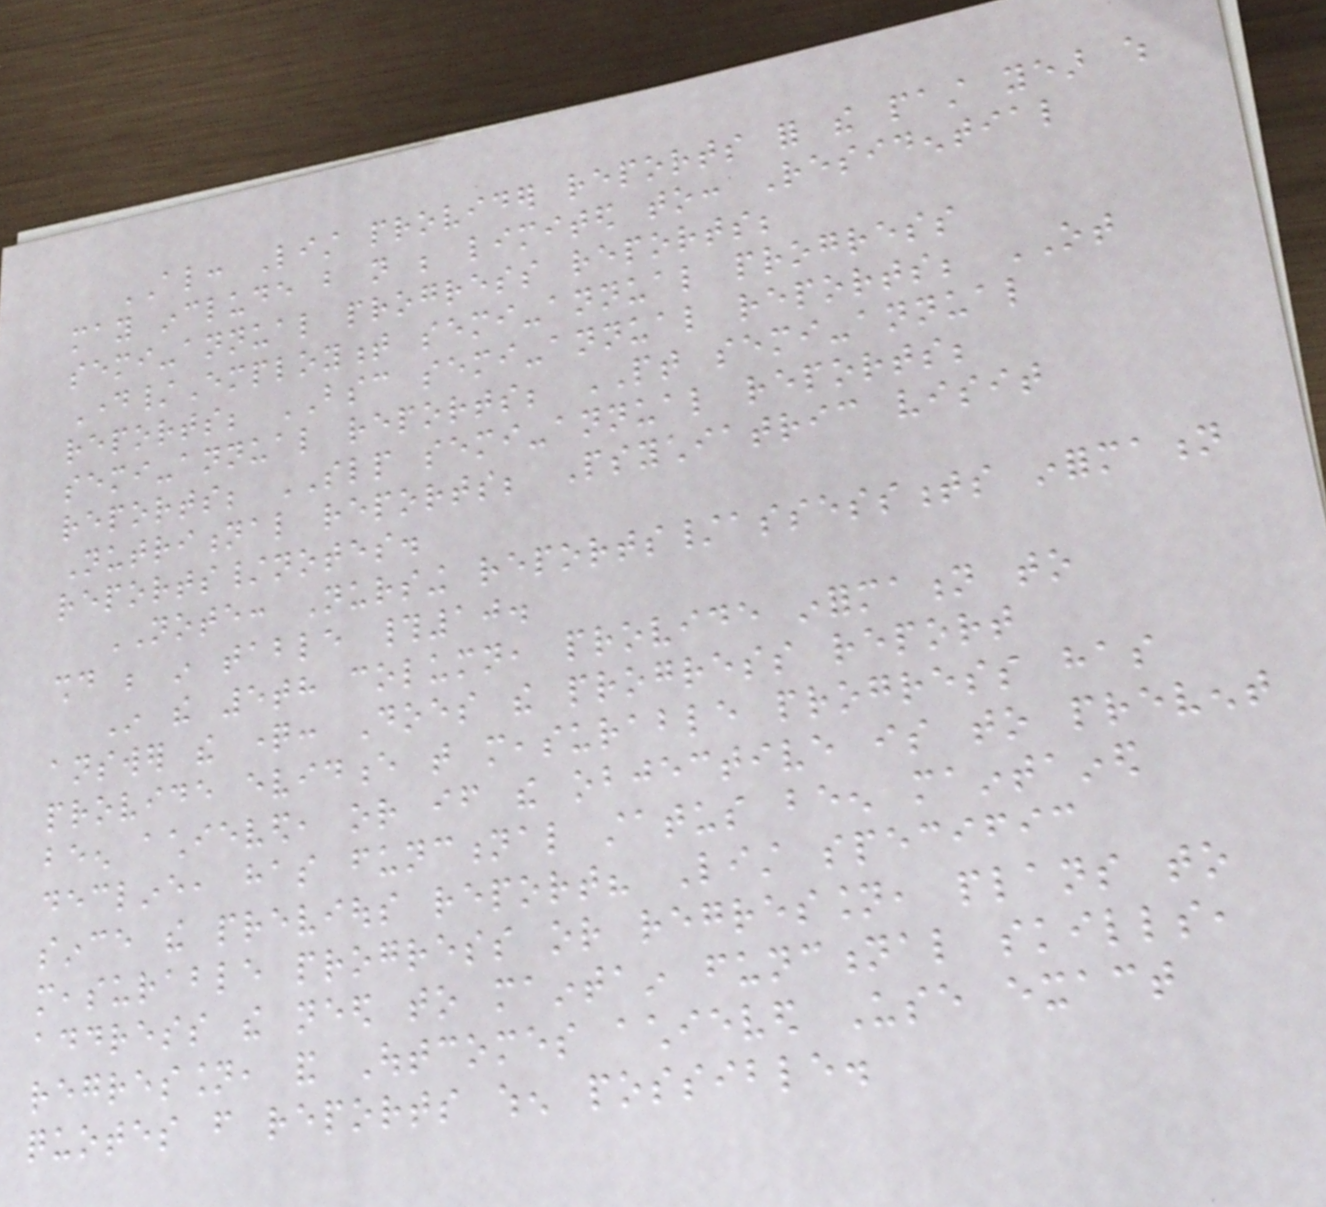ALSO: List provider reports for the past year which
may include but not be limited to: Residential
semi-annual progress reports;
Day/Employment semi-annual progress
reports; BSC semi-annual reports; OT
semi-annual reports; PT semi-annual
reports; SLP semi-annual reports;
Nutritional reports; Psychiatric visit
reports/notes.
NOTE: Nursing reports/assessments information
should be in table #10.
In the 5th column, provide information to
answer the question: Does the progress report
provide evidence that measurable progress has
been achieved, or if the objective is to prevent
decline, has functional status been maintained
since the previous report? List specific
measurable progress or regression, plans to
address the need to maintain functional skills,
regression, and Outcomes achieved Use exact
quotes from reports when possible.
